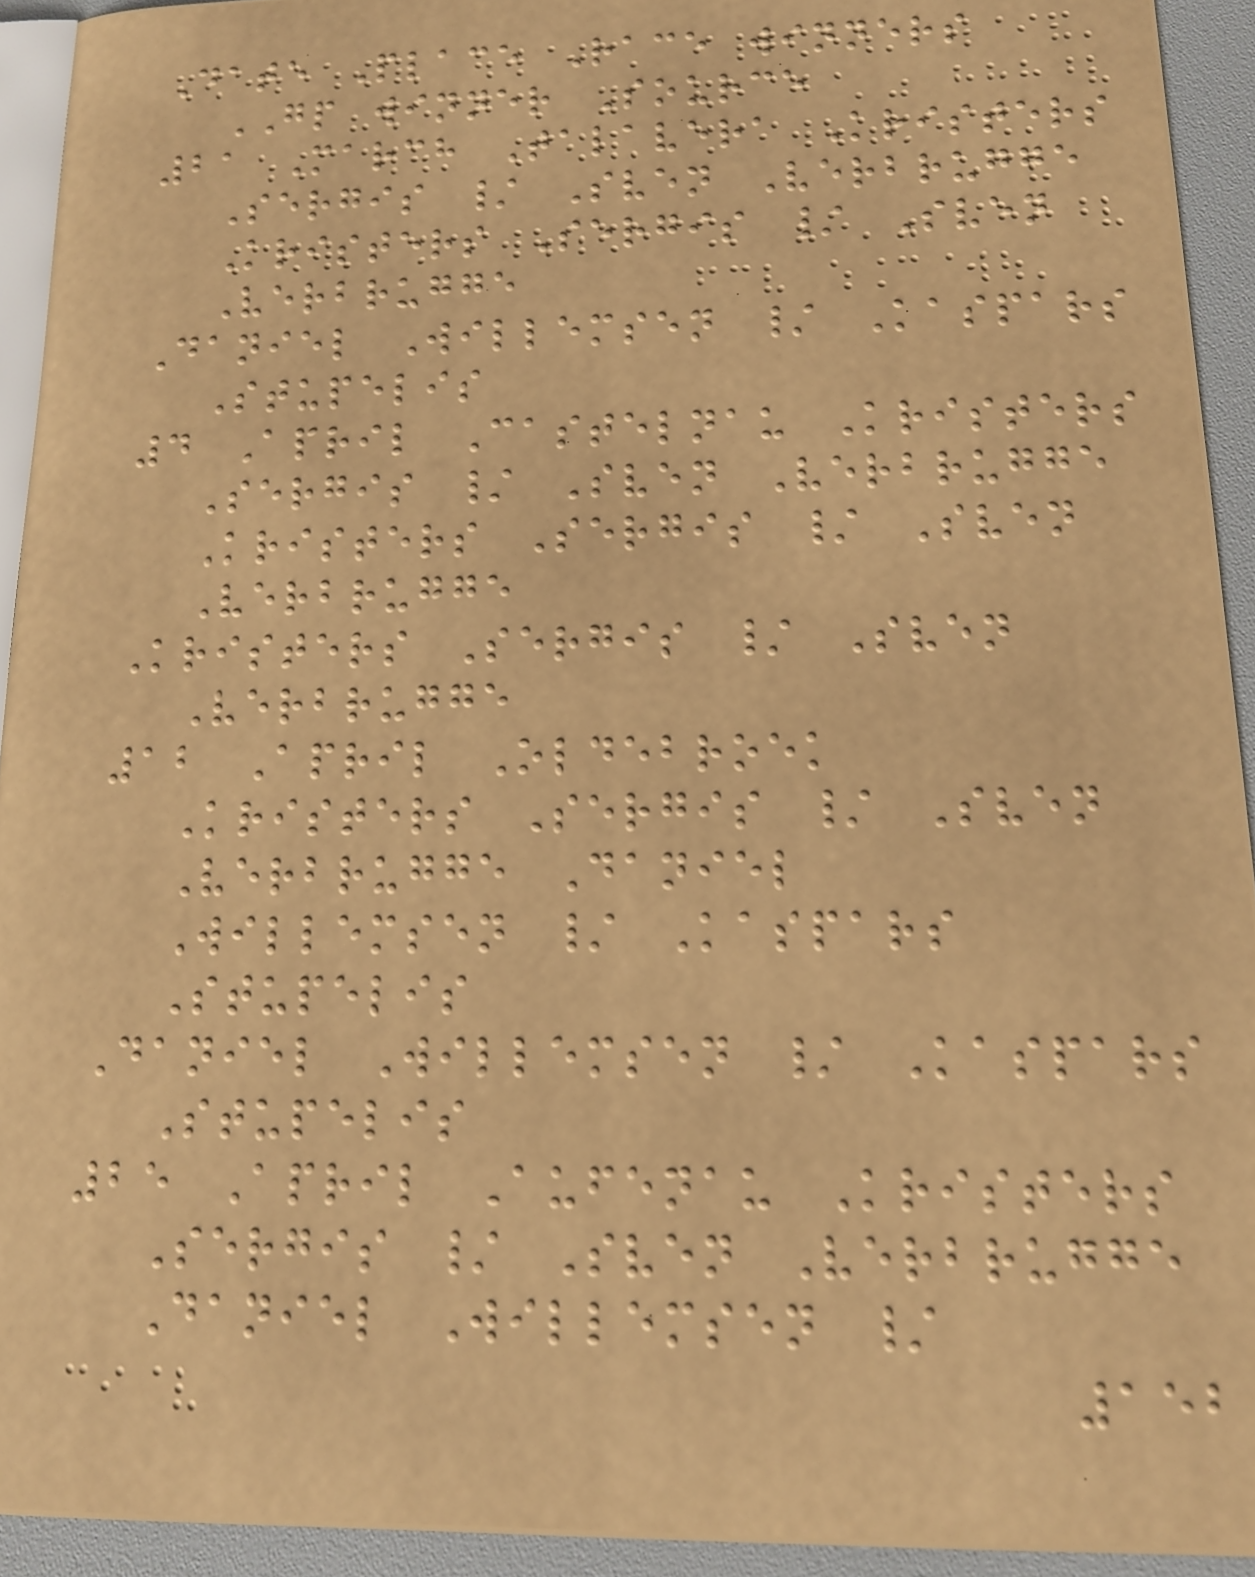Date Place Race winners
GP winner Source
21 March Talavera Kristers
Sergis / Sven Verbrugge
Kristers Sergis / Sven
Verbrugge
Daniel Willemsen / Kaspars
Stupelis
4 April Castelnau Kristers
Sergis / Sven Verbrugge
Kristers Sergis / Sven
Verbrugge
Kristers Sergis / Sven
Verbrugge
12 April Oldebroek
Kristers Sergis / Sven
Verbrugge Daniel
Willemsen / Kaspars
Stupelis
Daniel Willemsen / Kaspars
Stupelis
25 April Aufenau Kristers
Sergis / Sven Verbrugge
Daniel Willemsen /
152
